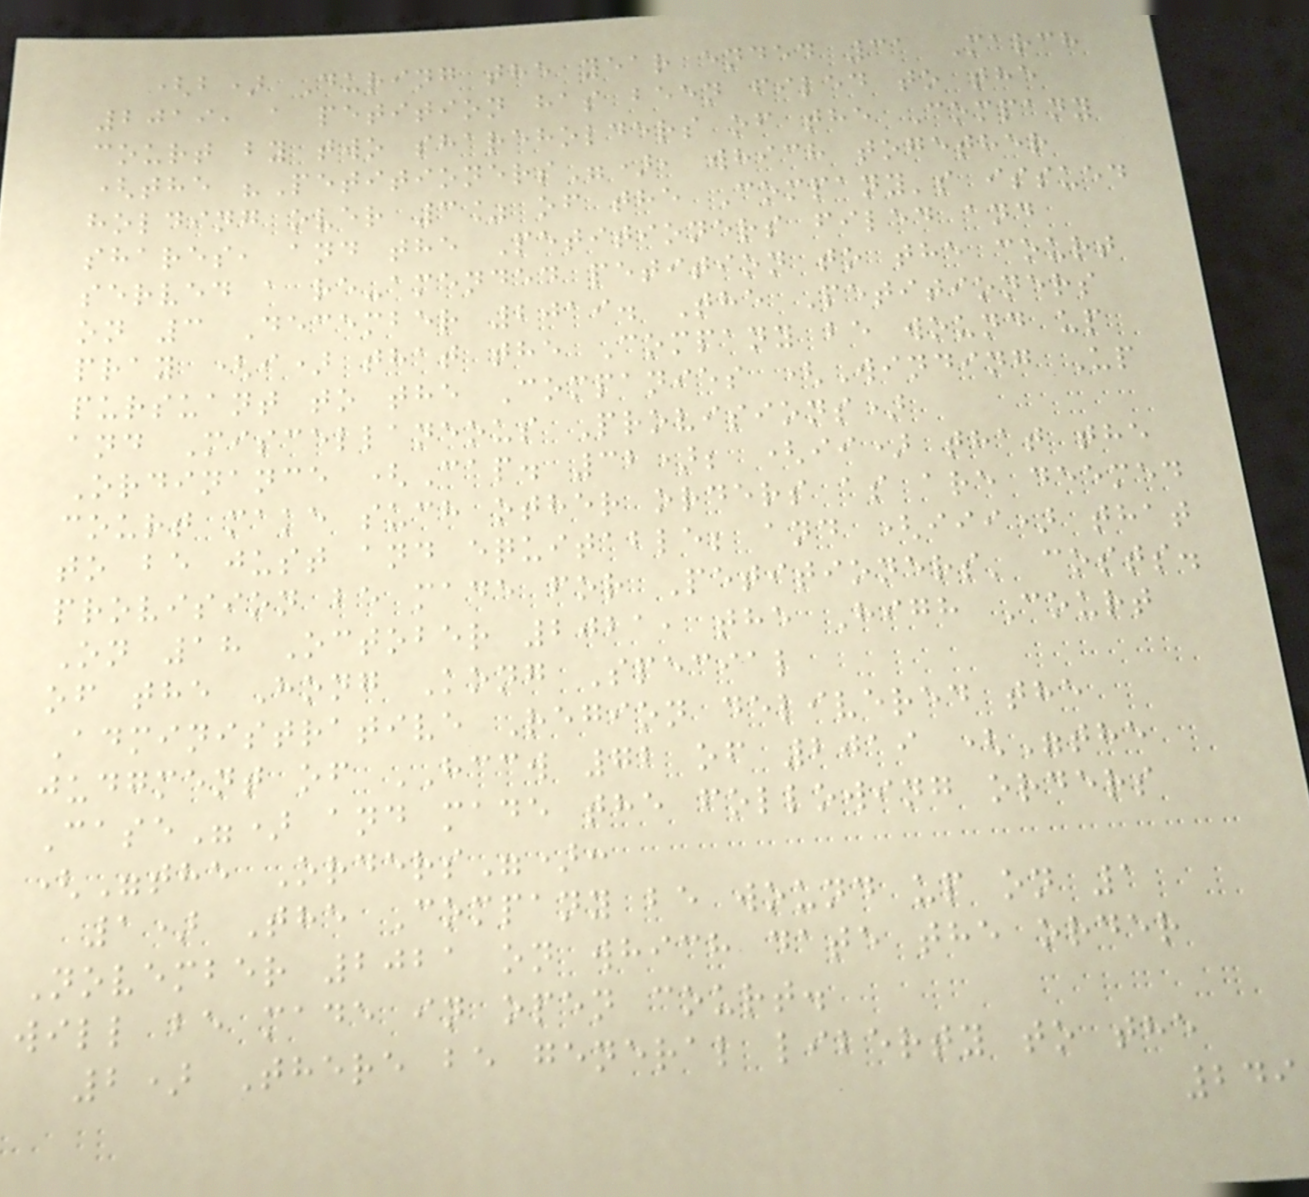(b) During the year ended 31 March
2019, a petition has been filed to the
court by two shareholders of the Company
(the "Petitioners"), which together
holding over 3% of the Company's issued
shares, and the Petitioners filed and
served a re-amended petition to the court
on 3 December 2019. The Petitioners
pray (i) that the Company be wound up
pursuant to the Companies (Winding Up
and Miscellaneous Provisions)
Ordinance (Cap. 32); (ii) that the
court make such other orders as are deemed
to be just and equitable; and (iii) that
provision be made for Petitioners' costs.
On 18 October 2021, the High Court
of the Hong Kong Special
Administrative Region delivered the
judgment of HCCW 72 of 2019 ("the
Case") and made the following orders
("the Orders"):
1) The Company be wound up on 1
November 2021 on which date the order
will be made in open court.
2) There be general liberty to the
249
